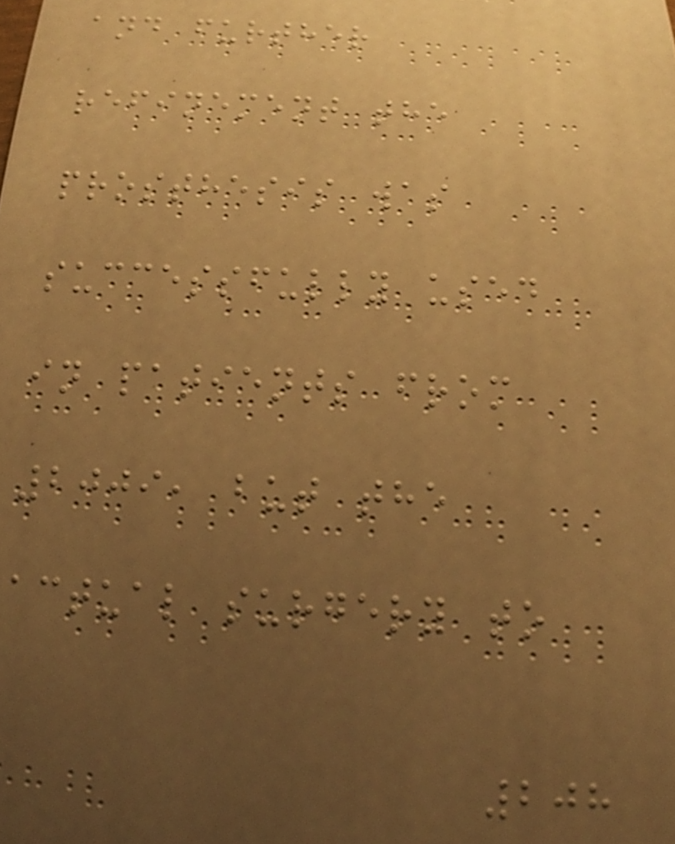and further
refinement the
prosthesis was
successfully used
in patients from
2009, but the
actual surgery to
208
